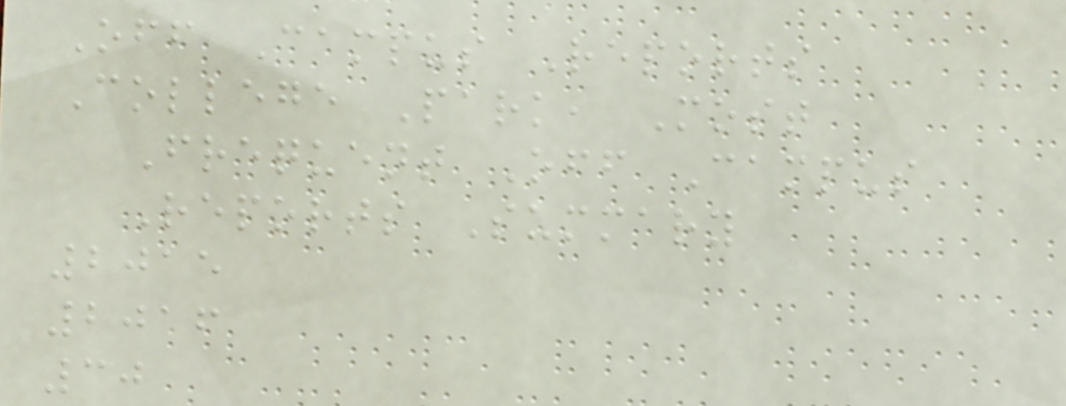Off Campus Reports
College Park, Most
Frequent Off Campus
Reports Summary
2015
2016
30
